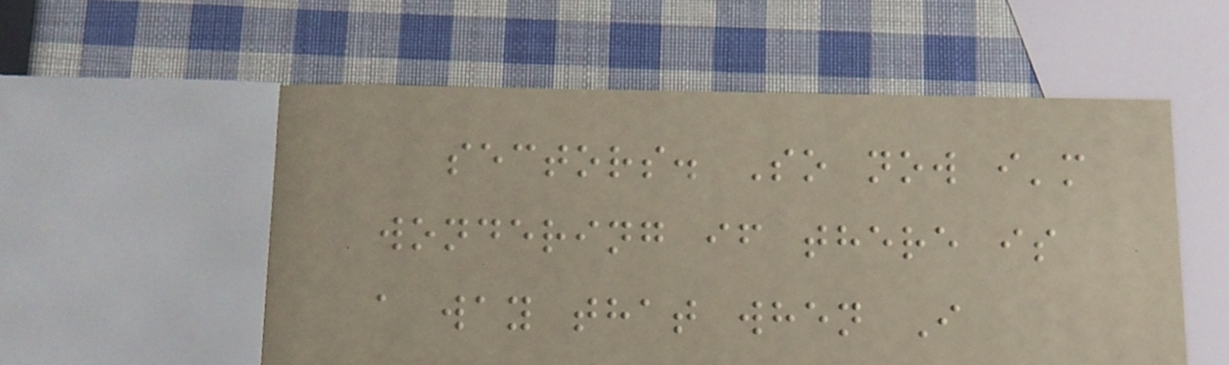sectors. So now i'm
wondering if there is
a way that when I
